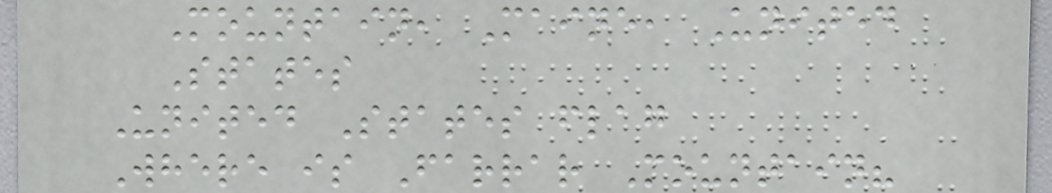Mountain, Maine, United
States
United States flag
Where is Farrar Mountain?
